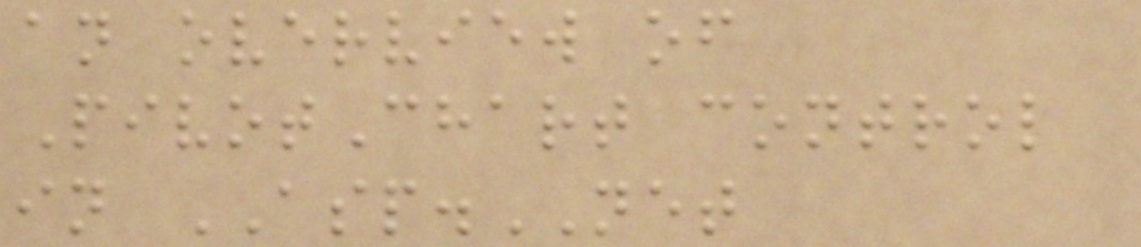an overview of
PivotChart control
in ASP.NET
